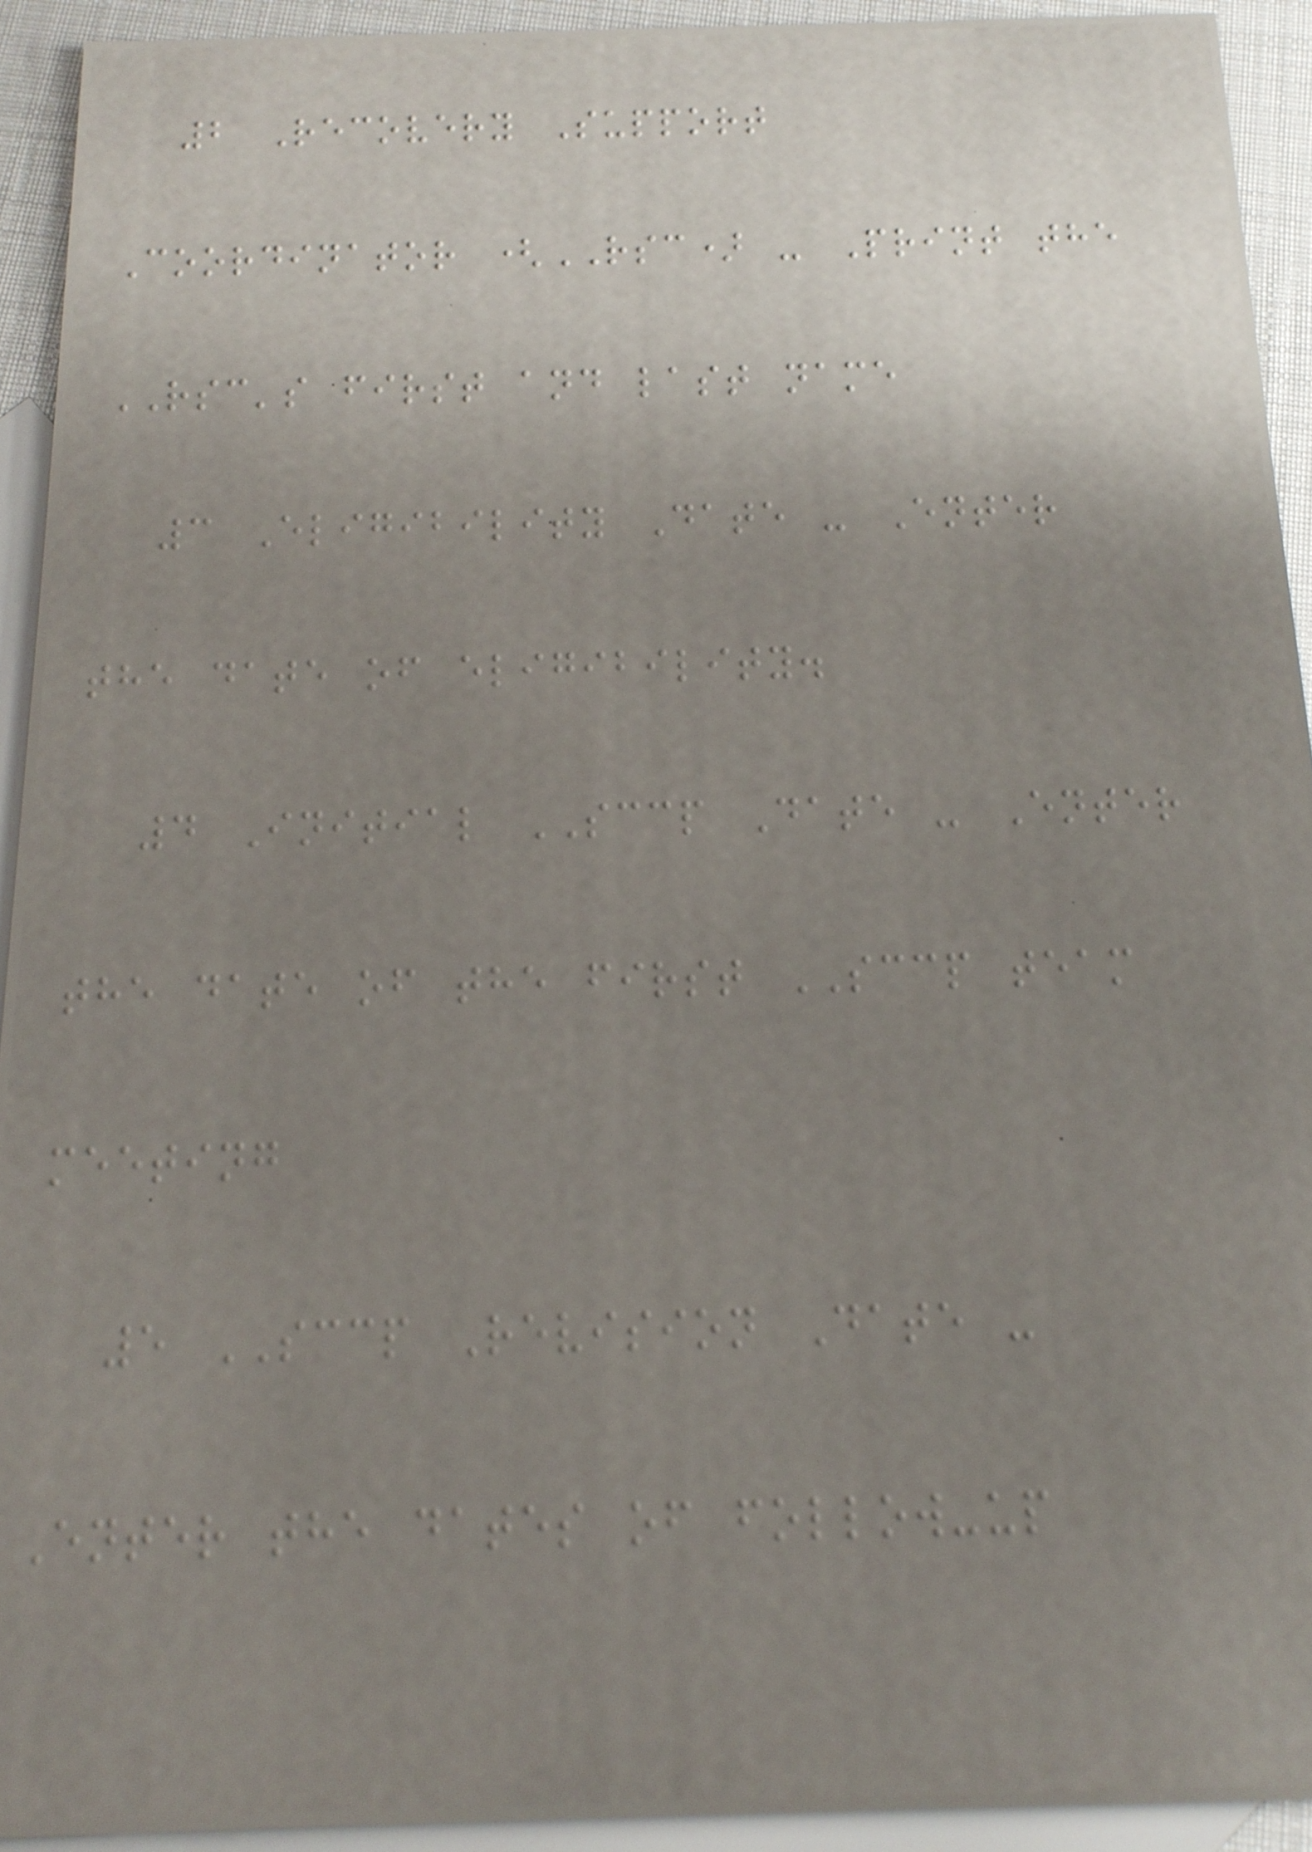2 Recovery Support
Coordinator (RSC) - Print the
RSC's first and last name
3 Eligibility Date - Enter
the date of eligibility.
4 Initial SCCP Date - Enter
the date of the first SCCP team
meeting
5 SCCP Revision Date -
Enter the dates of follow-up
